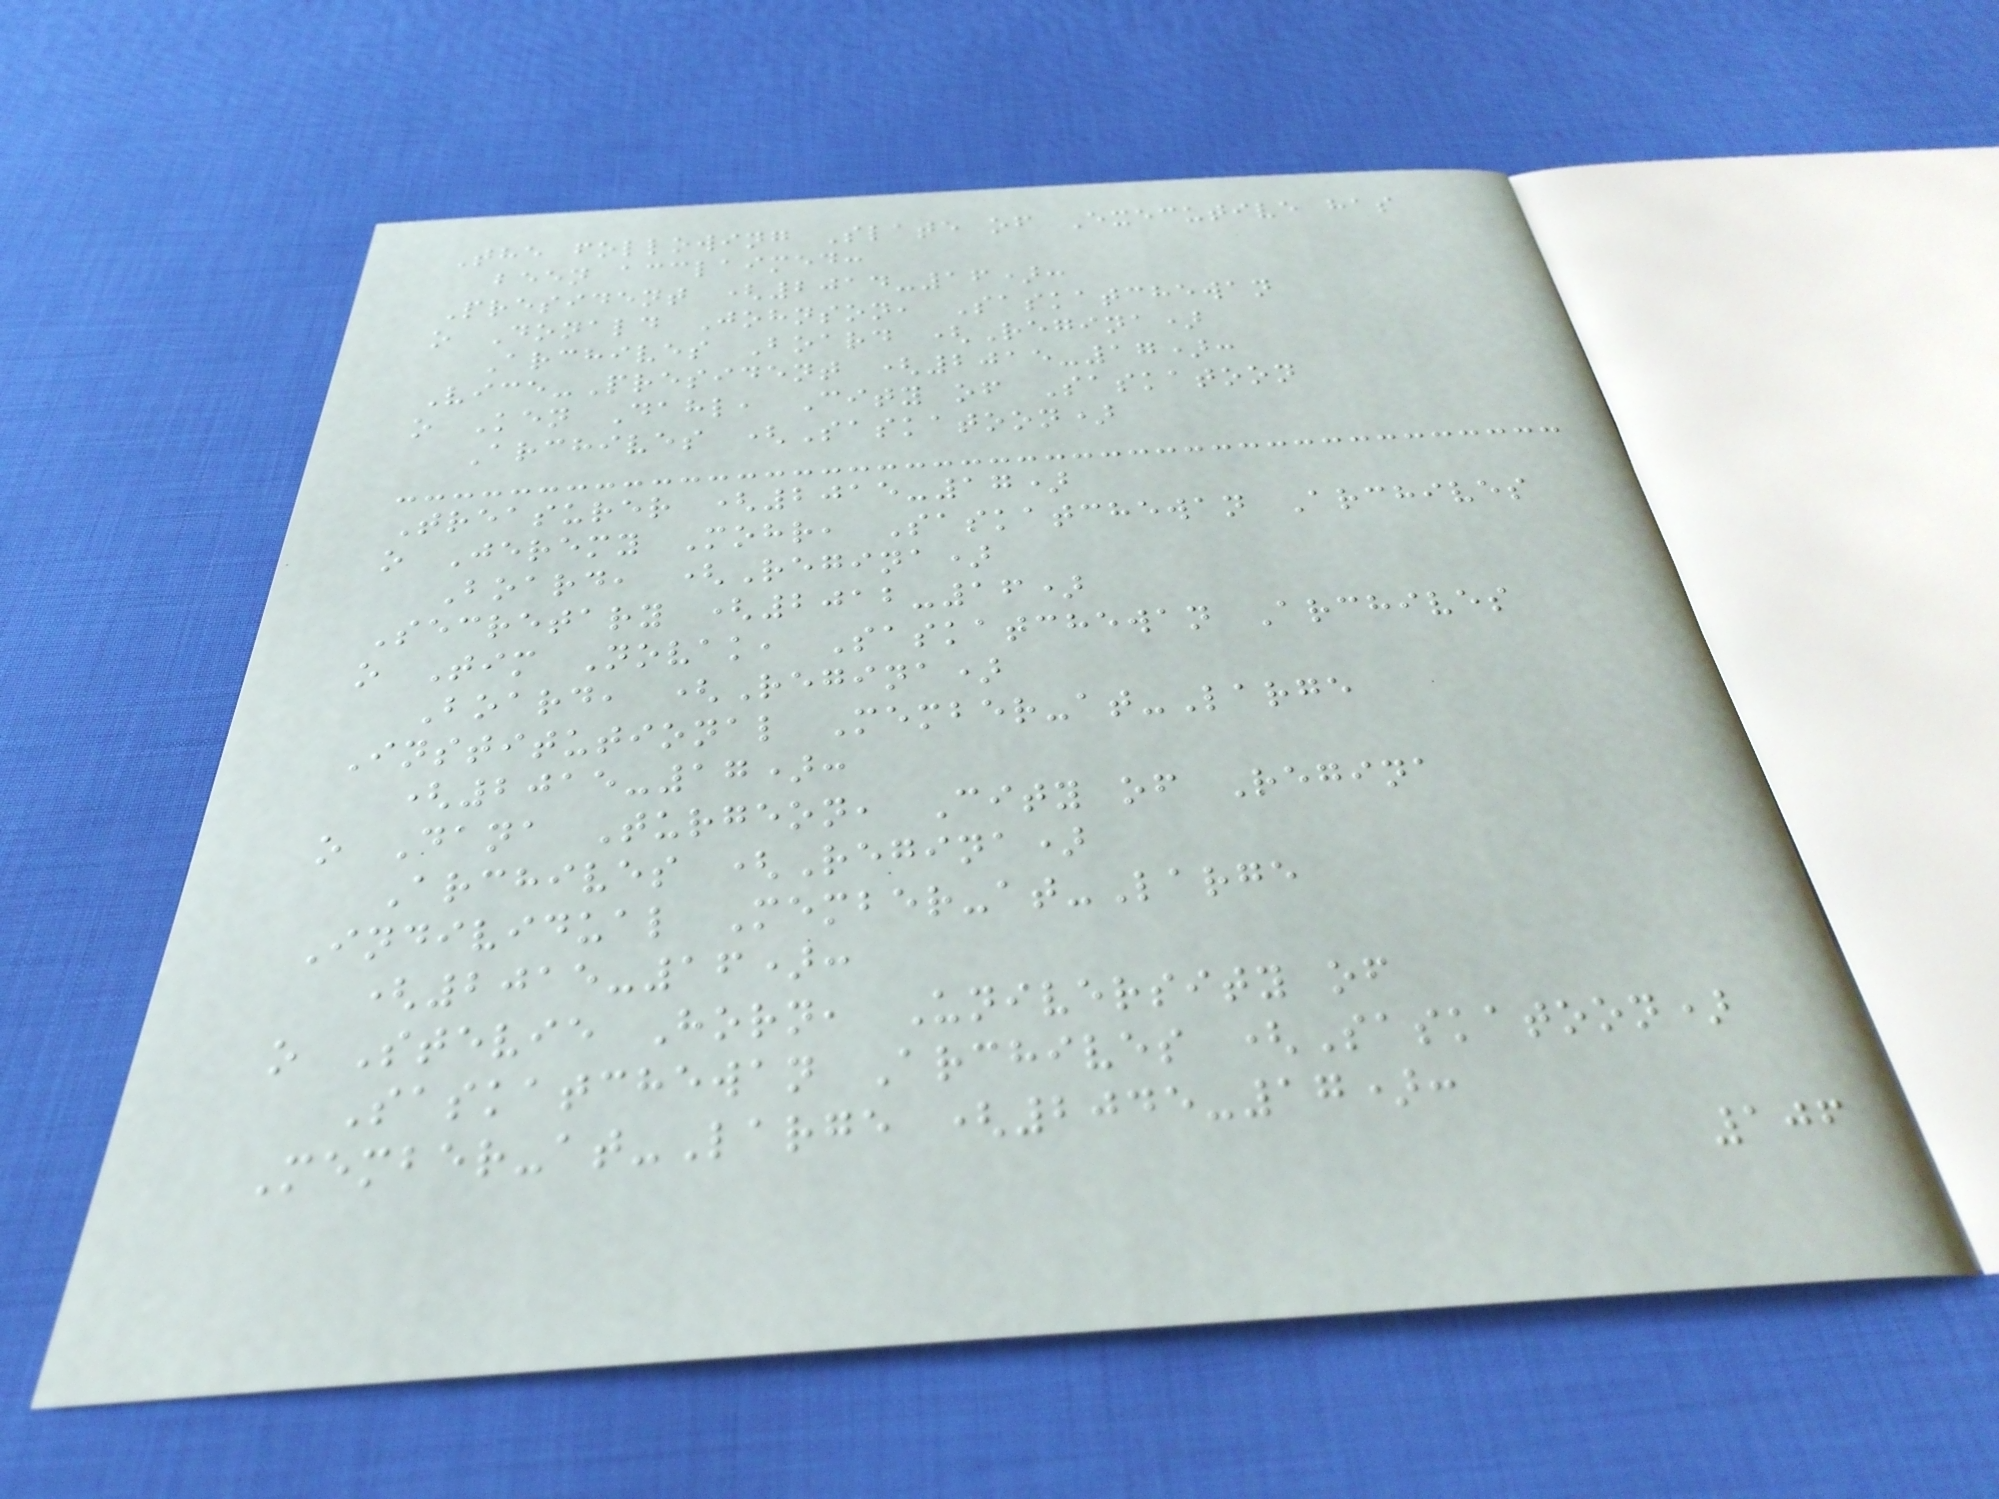The following Slate of Executive has
been acclaimed:
President (2014-16):
o Donald Johnson, Saskatchewan
Archives Board (Regina)
Vice-President (2015-17):
o Ken Dahl, City of Saskatoon
Archives (Saskatoon)
Treasurer (2015-17)
o Jeremy Mohr, Saskatchewan Archives
Board, (Regina)
Secretary (2012-16)
o Tim Novak, Saskatchewan Archives
Board, (Regina)
Institutional Member-at-Large
(2015-17):
o Dana Turgeon, City of Regina
Archives (Regina)
Individual Member-at-Large
(2015-16):
o Stevie Horn, University of
Saskatchewan Archives (Saskatoon)
Member-at-Large (2045-17):
106
